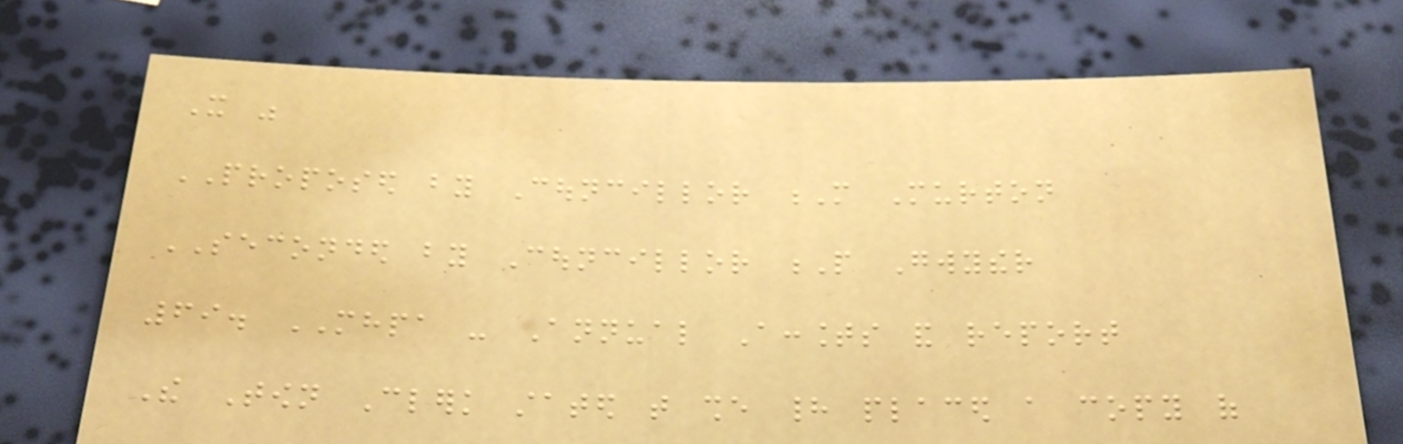It was
PROPOSED by Councillor M Murton
SECONDED by Councillor P Gwyther
69. MHPA - Annual Accounts and report
The Town Clerk stated that she had placed a copy of
